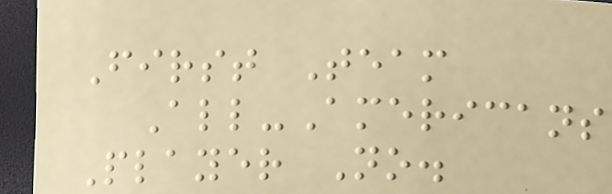First Team
All-Americans
Player No.
